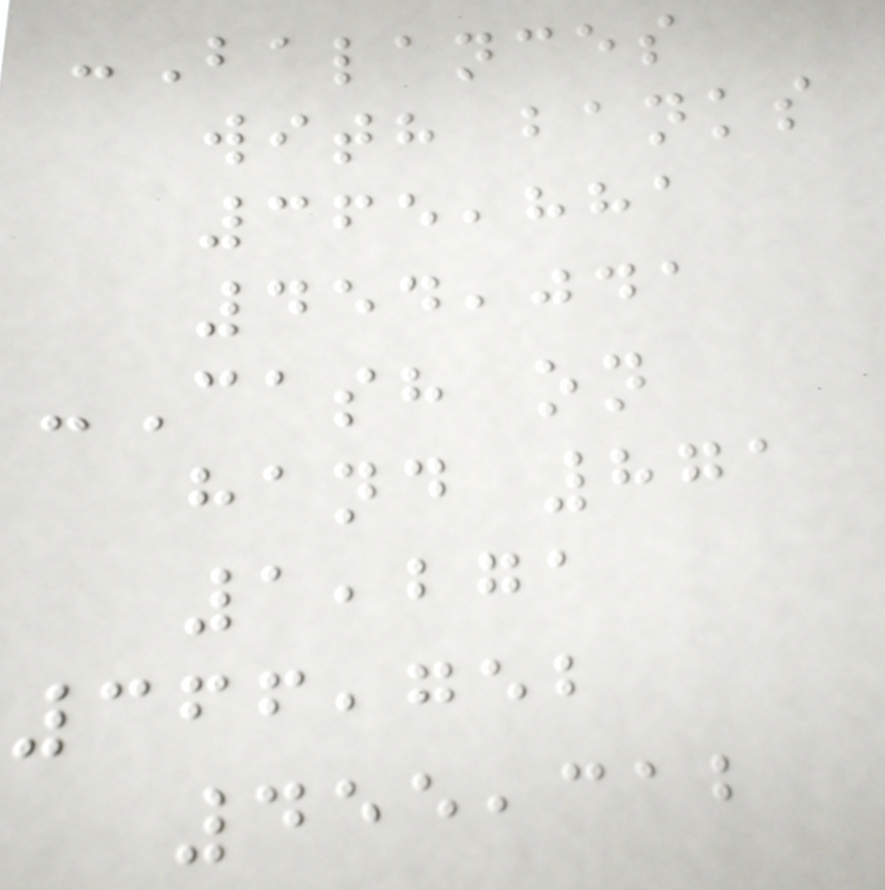-Balances
with banks
365,881
454,041
-Cash on
hand 871
1,271
366,752
455,312
